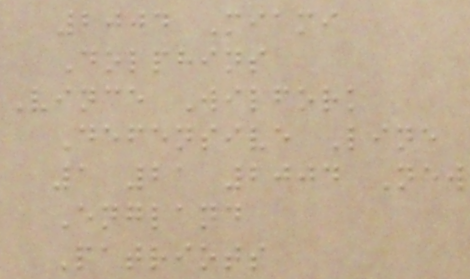2004 Miami
Dolphins
Vince Wilfork
Defensive Line
1 21 2004 New
England
Patriots
